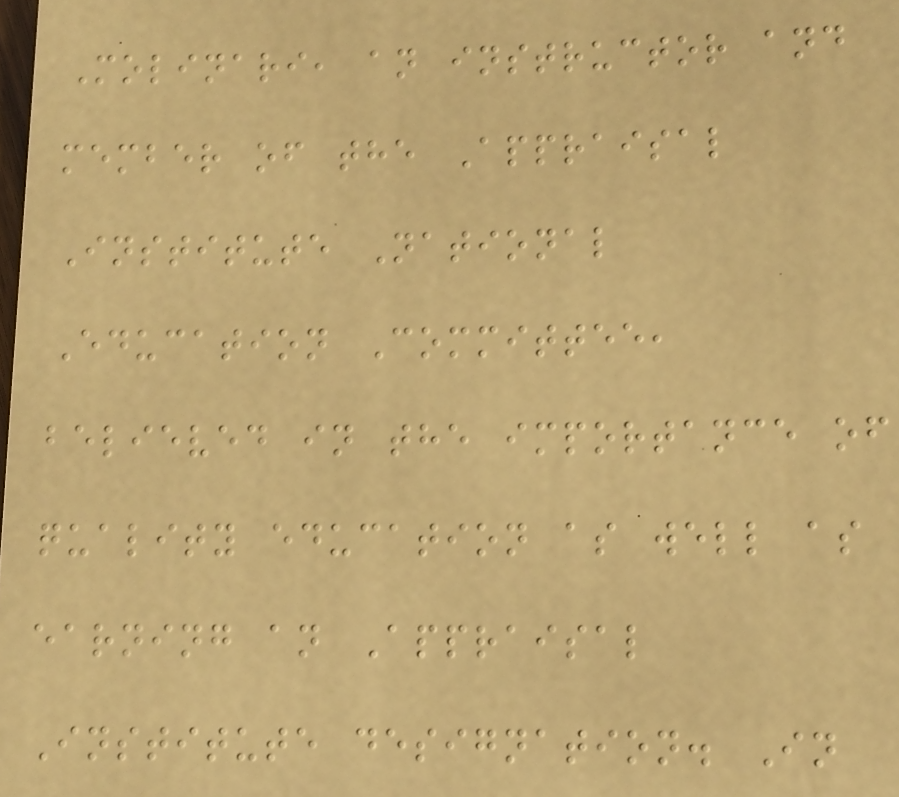Molinari, an instructor and
member of the Appraisal
Institute National
Education Committee,
believed in the importance of
quality education as well as
earning an Appraisal
Institute designation. In
